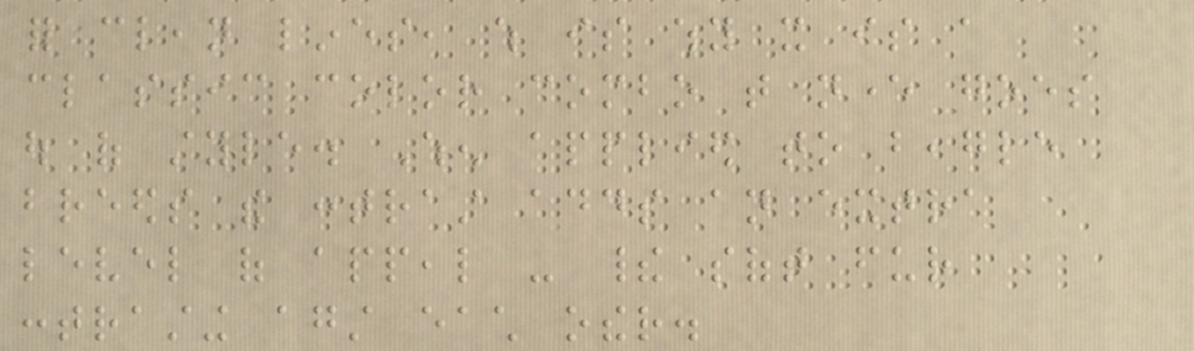for clean lines, which is why it is a
classic color combo that never goes
out of style. When applied to beagle
breeds the contrast adds an extra
level of appeal - their soft fur
contrasting against each other.
